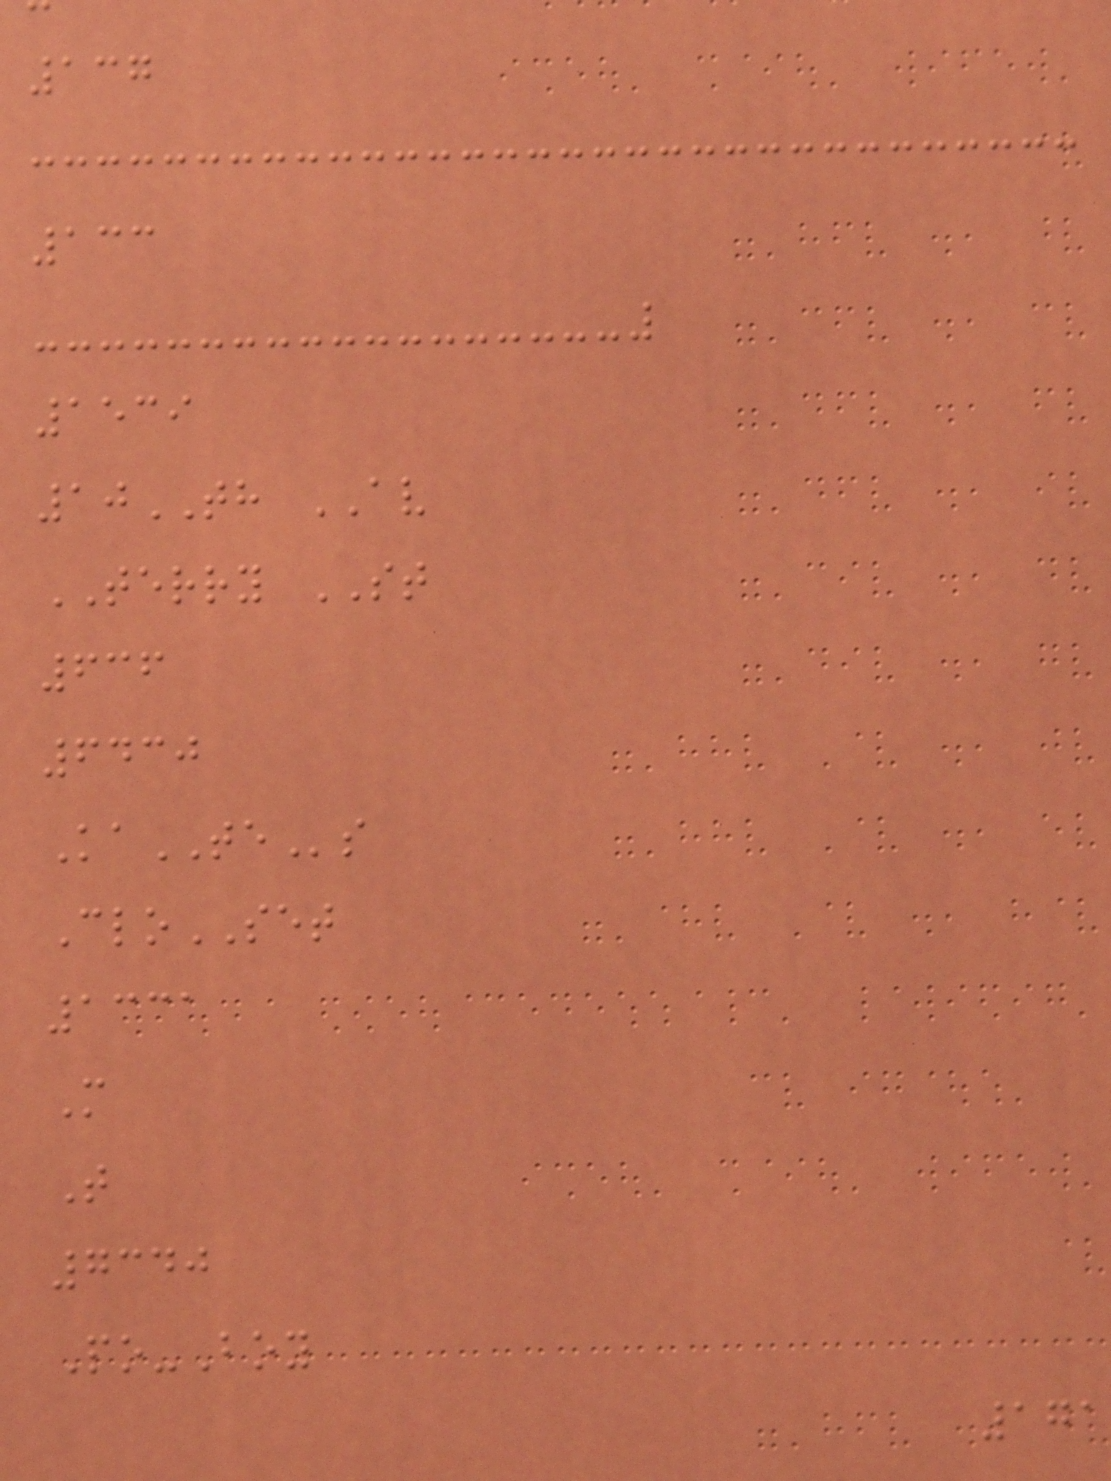137
133
1539
10TH AV
TERRY ST
636
6430
KaTEs
CloSET
1331
M
T
7340
Po-Boy
171
